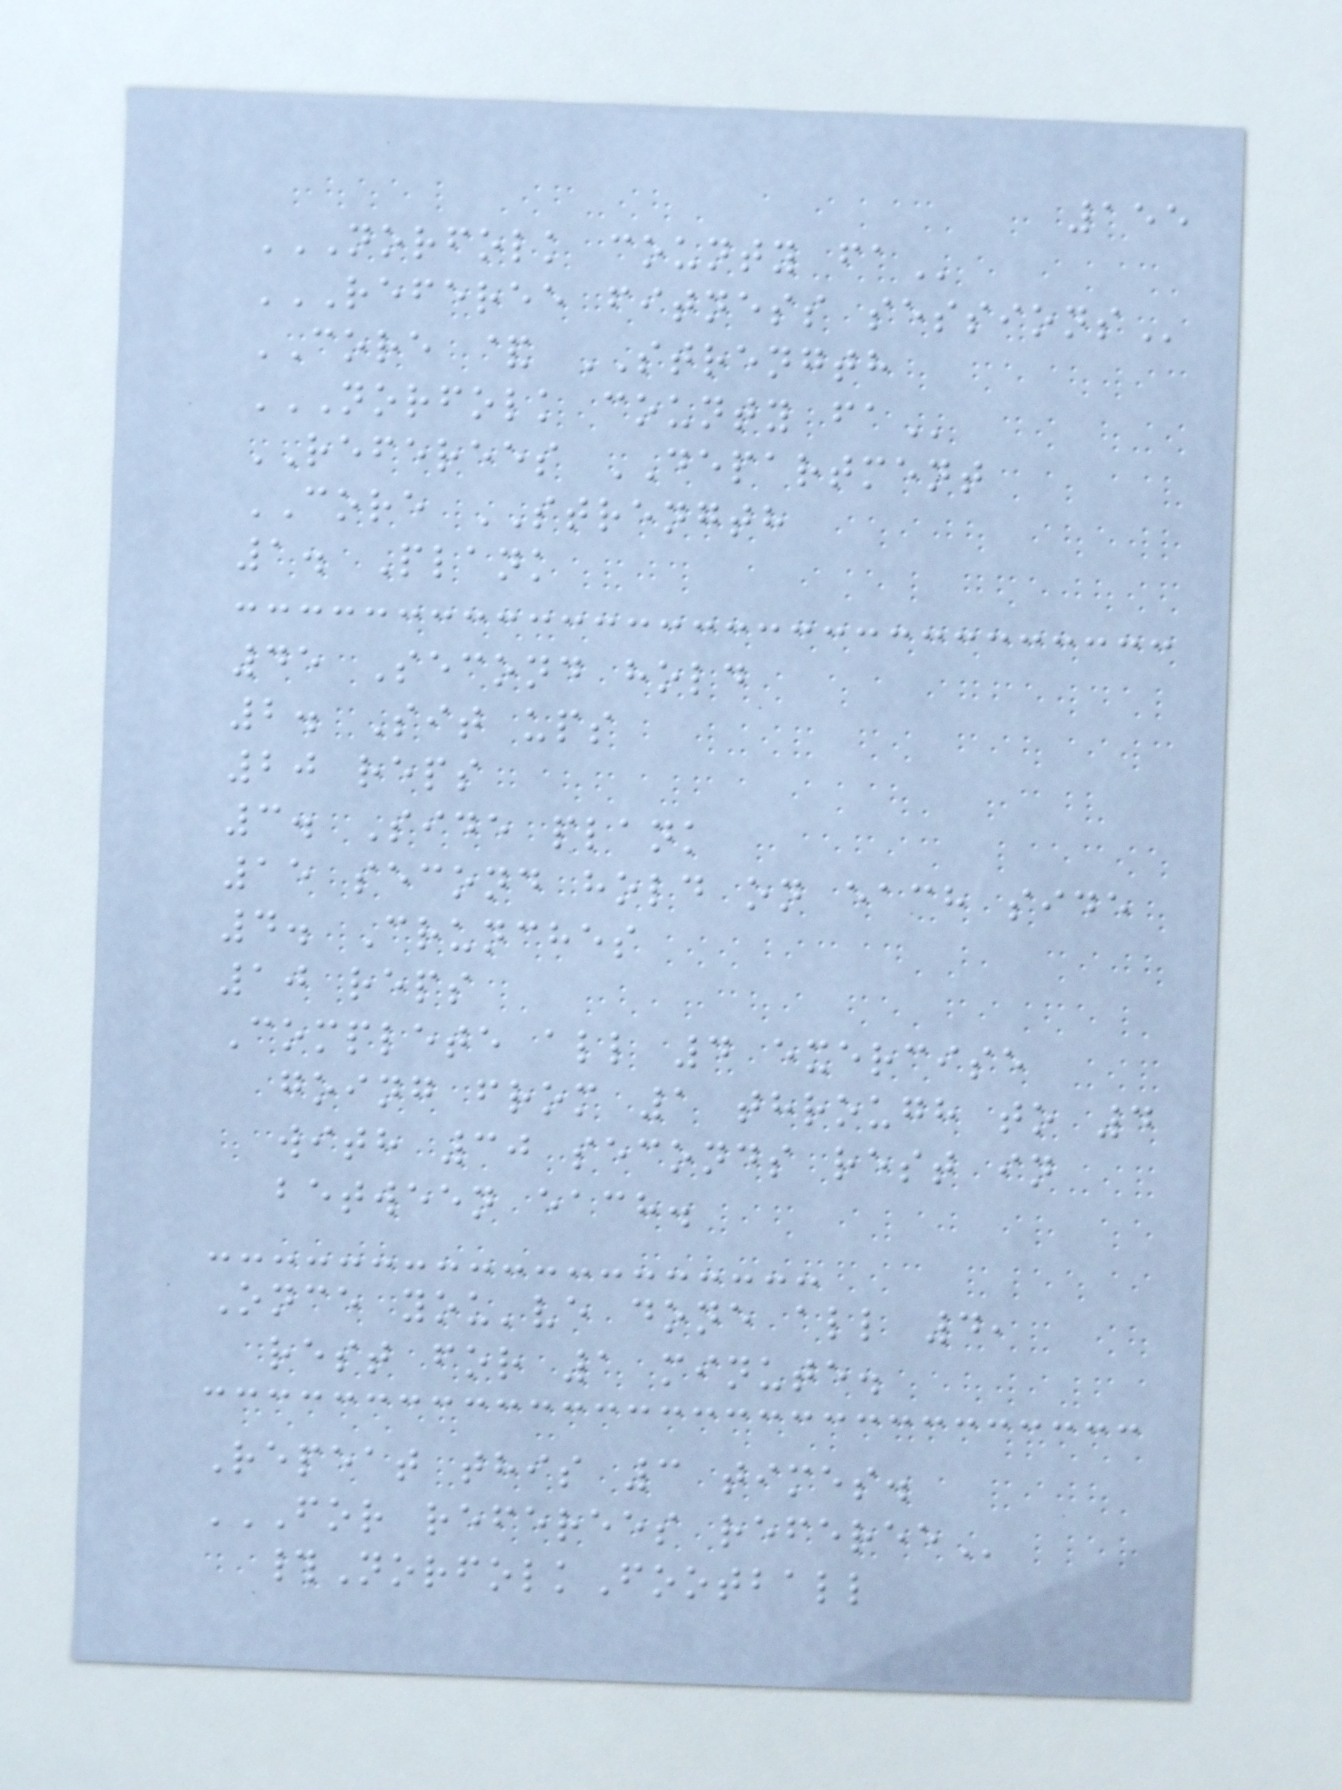155
NORFOLK COUNTY FA
REFEREE FITNESS SESSIONS
CORE & STRENGTH
NORFOLK COUNTY FA
REFEREES DEPARTMENT
CORE STRENGTH
1. Plank
45 Second hold
2. Sit ups
20 reps
3. Side plank
15 second hold on each side
4. Crunches
10 reps
Complete all 4 exercise
going from 1 through to 4
with 30 seconds rest in
between each.
Once you've done all 4,
rest for 1 minute.
Repeat this 3 times.
FOR REFEREES REFEREE
#NorfolkFootball
